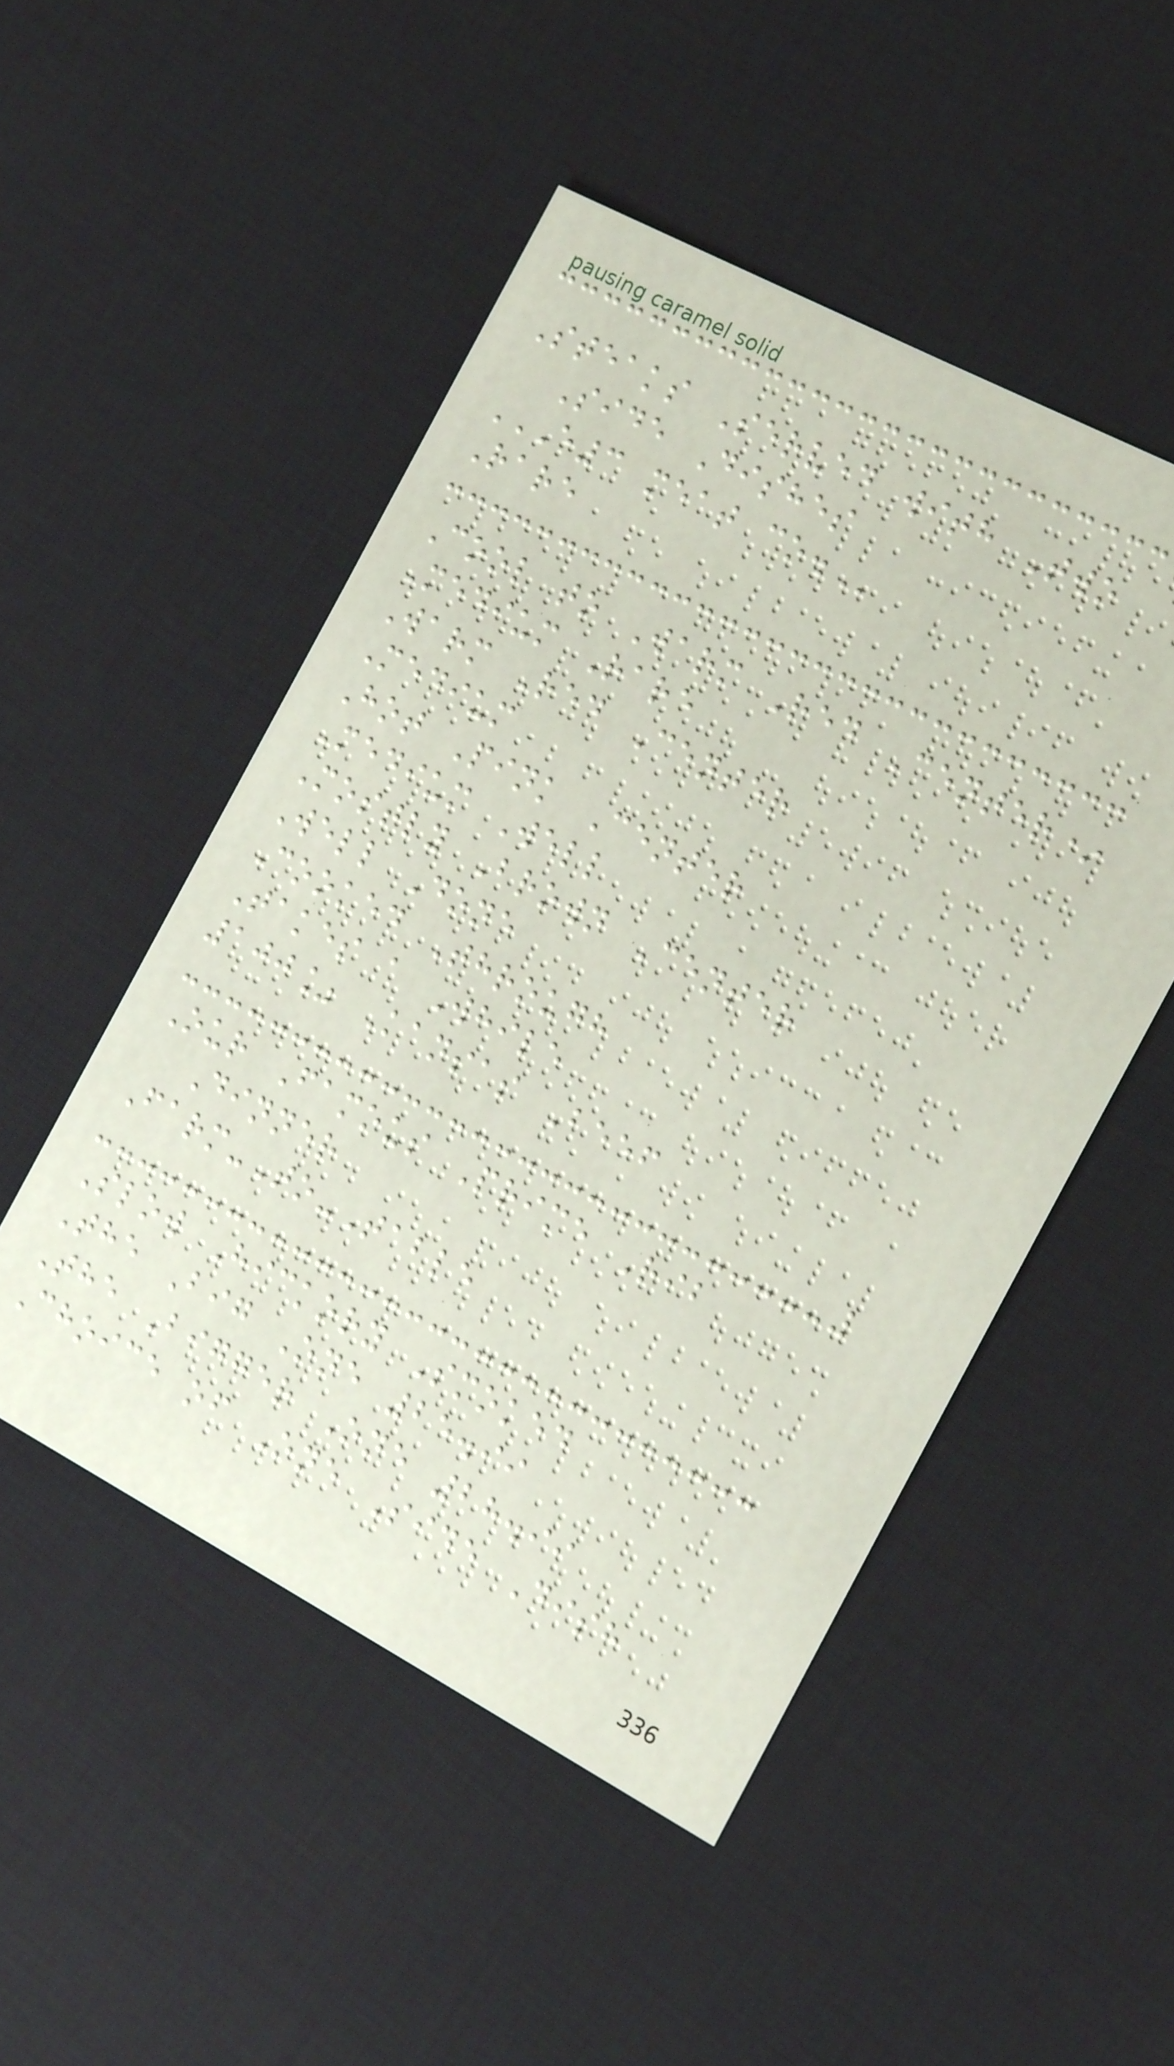Steaks Served with Two
Side Dishes
E3 MEAT CO.
Rare
Cool to Warm Red Center*
Medium Rare
Warm Red Center
Medium
Hot Pink Center
Medium Well
Mostly Brown Center
Well Done
Cooked Through
Takes a While
100% Kansas Beef
Our Famous Prime Rib
Dinner
Farm-To-Table
Slow Hickory Smoked
The Big One 25.99
The Bigger One 28.99
Choice of One Side Dish
